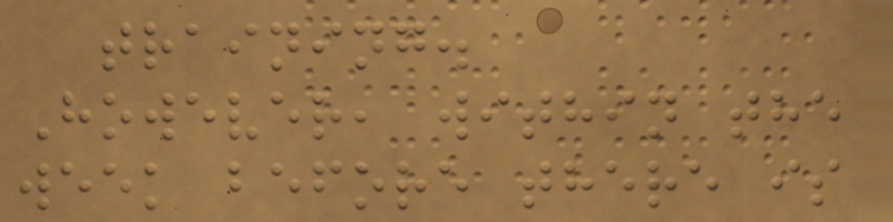training.
However, within the
week before there is
